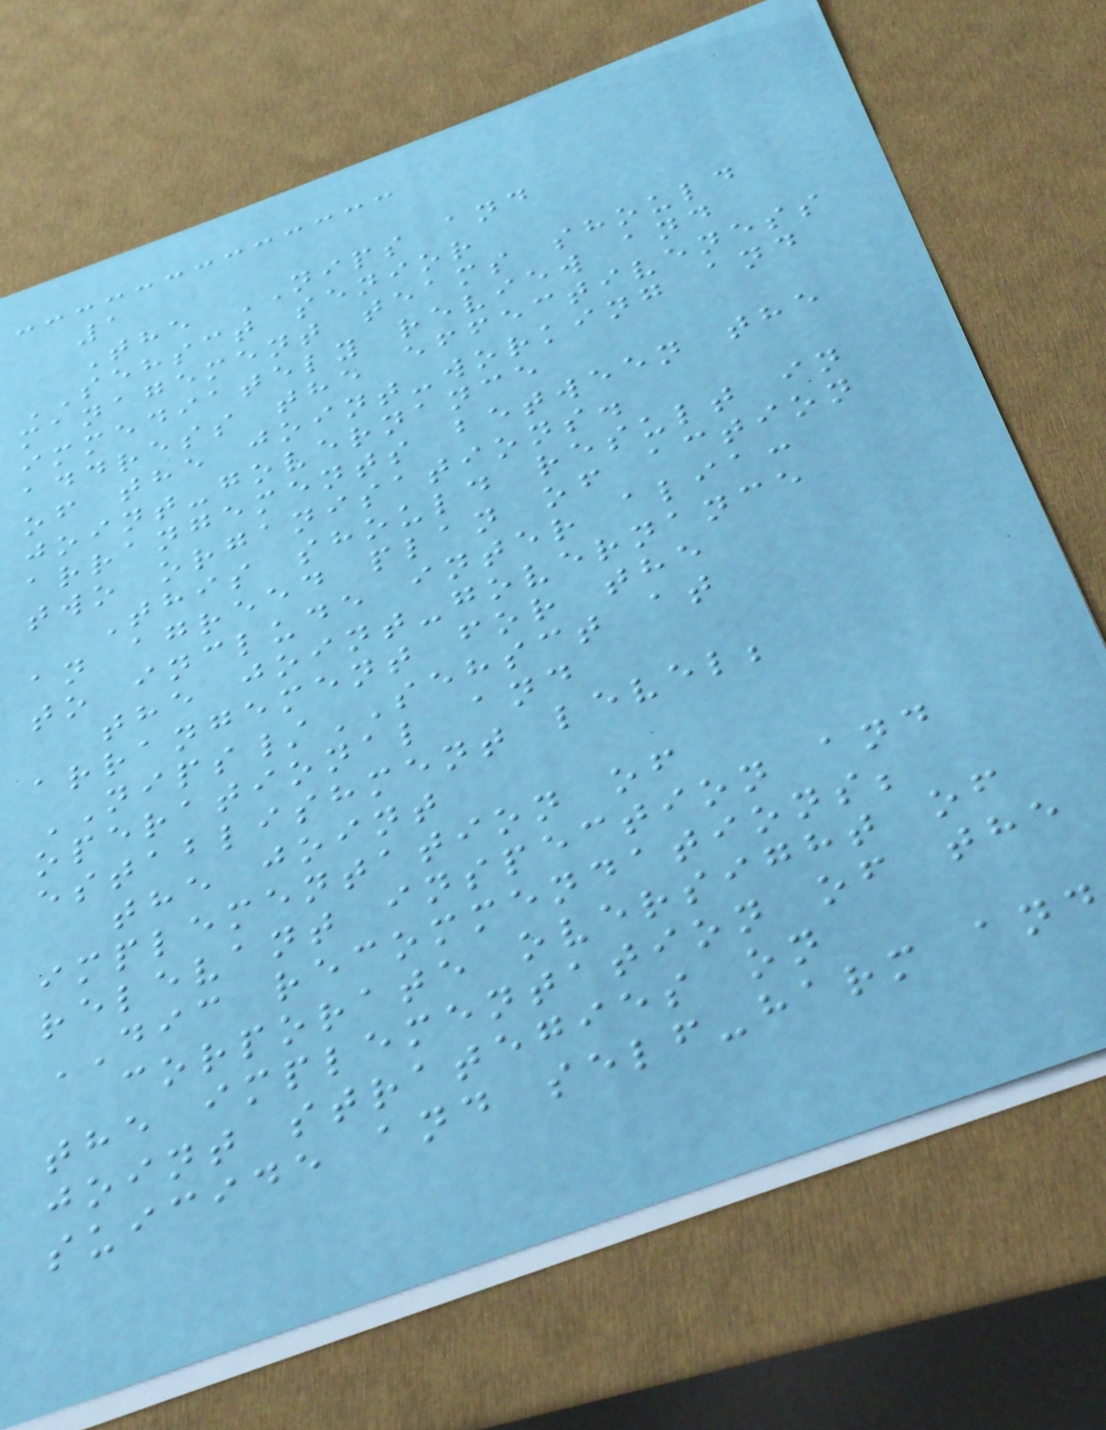1
The NIPS and
SEHSCT senior
management teams should
immediately review and
address the effectiveness
of the joint-working and
joint-governance
arrangements between the
two organisations.
This should result in
an agreed plan of action
to include inter alia:
the joint-governance
arrangement for the
NIPS/SEHSCT at
operational and
establishment level;
the joint
implementation of
relevant inspection and
DIC recommendations;
corporate oversight of
the implementation of the
joint strategies on
suicide and self-harm and
